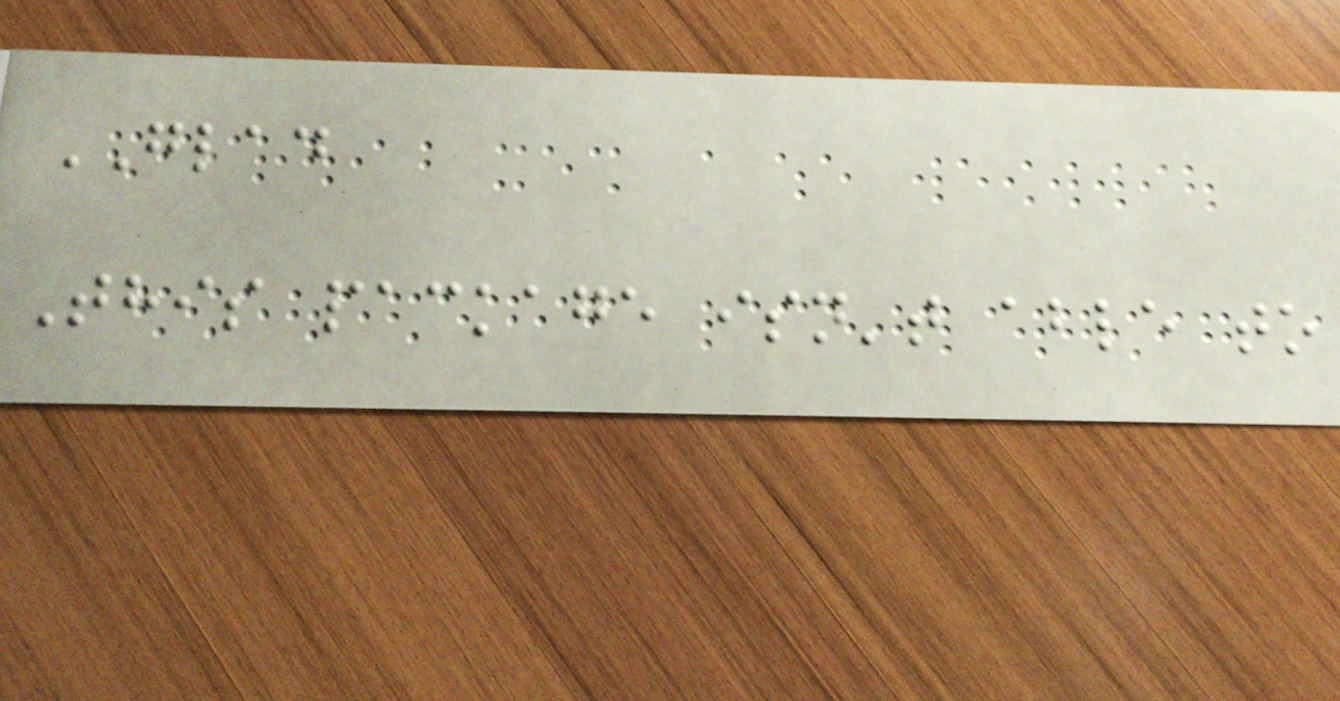GLAD
This package isn't able to
